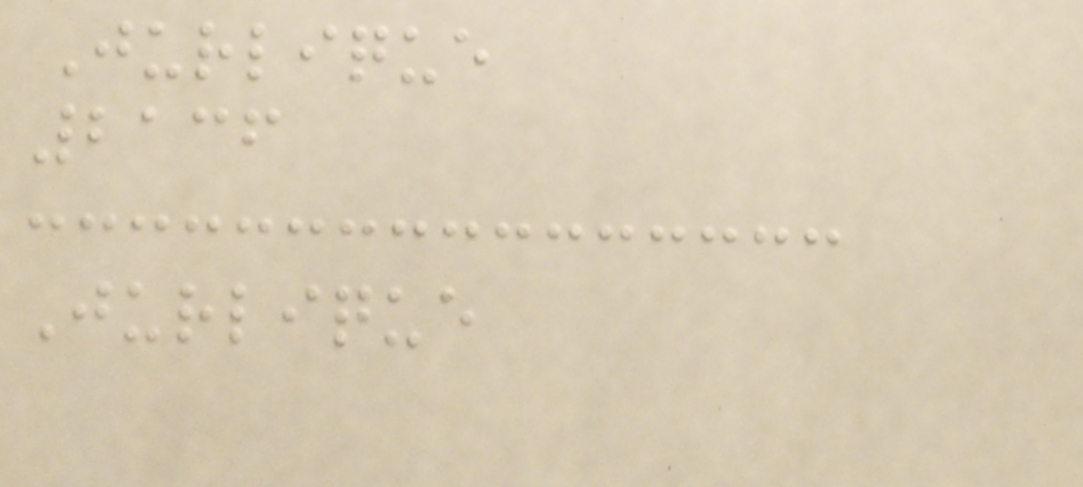Jurlique
2136
Jurlique
